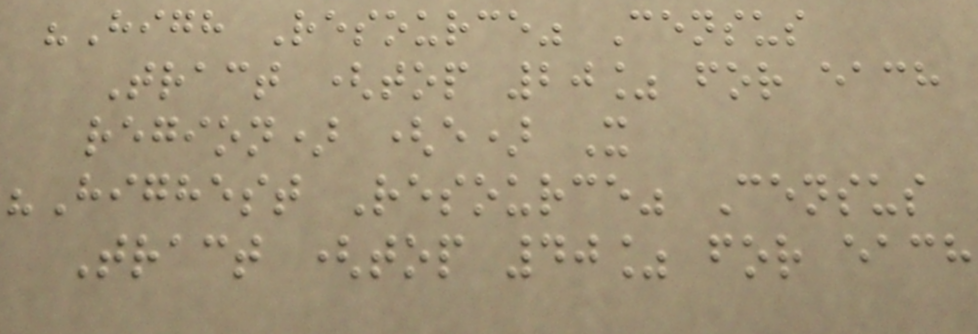"High Resource" Census
Tract (top 20% for each
region) (e) X
"Highest Resource" Census
Tract (top 40% for each
